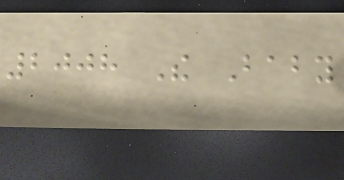2008 The Baby
